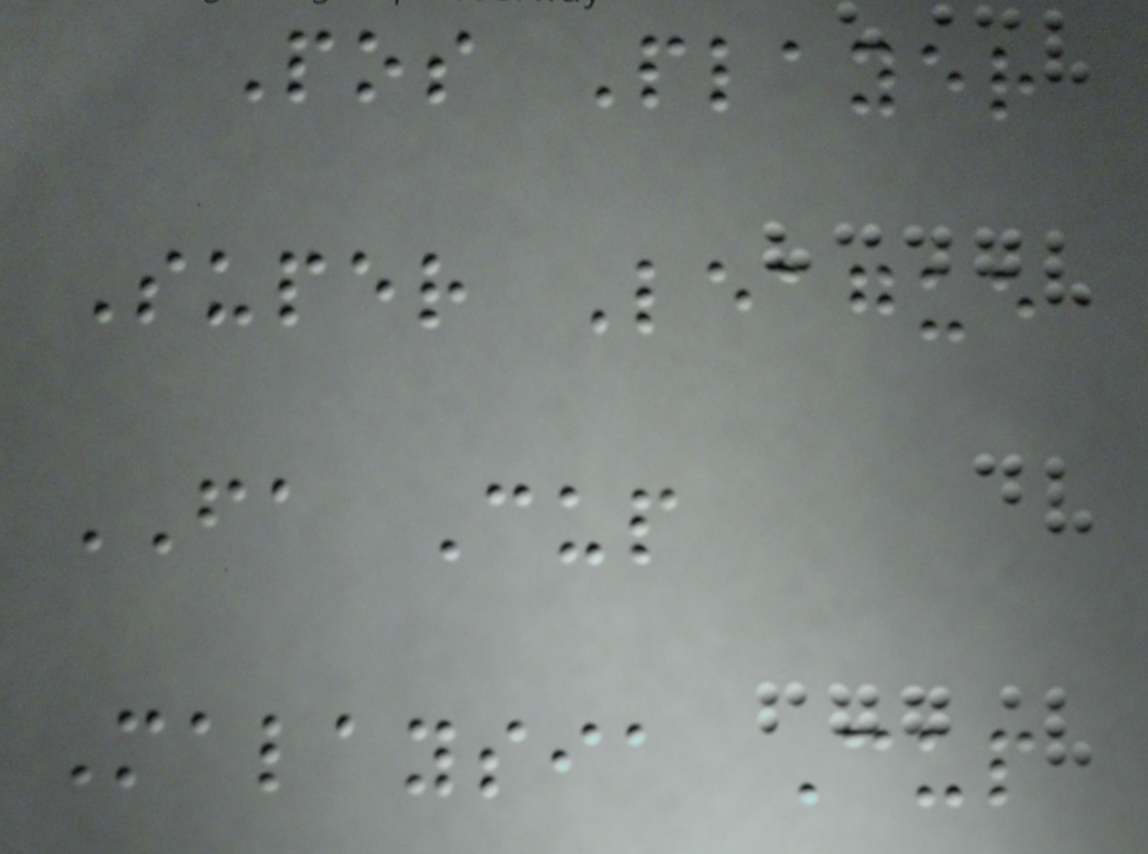Pos Player
Super League
FA Cup
Malaysia Cup
